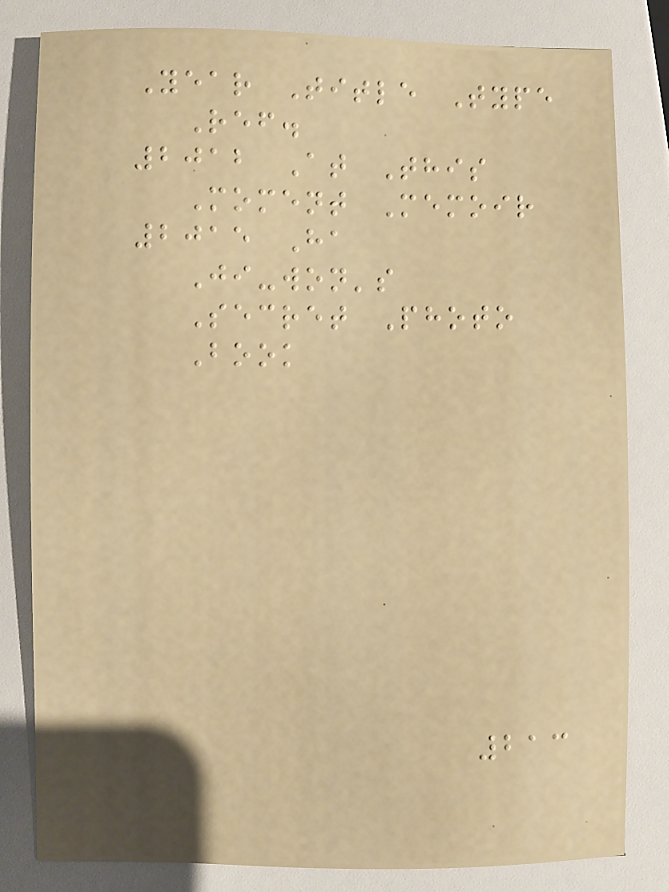Year Title Type
Ref.
2012 At This
Moment Memoir
2015 Ha
Ji-won's
Secret Photo
Book
213
